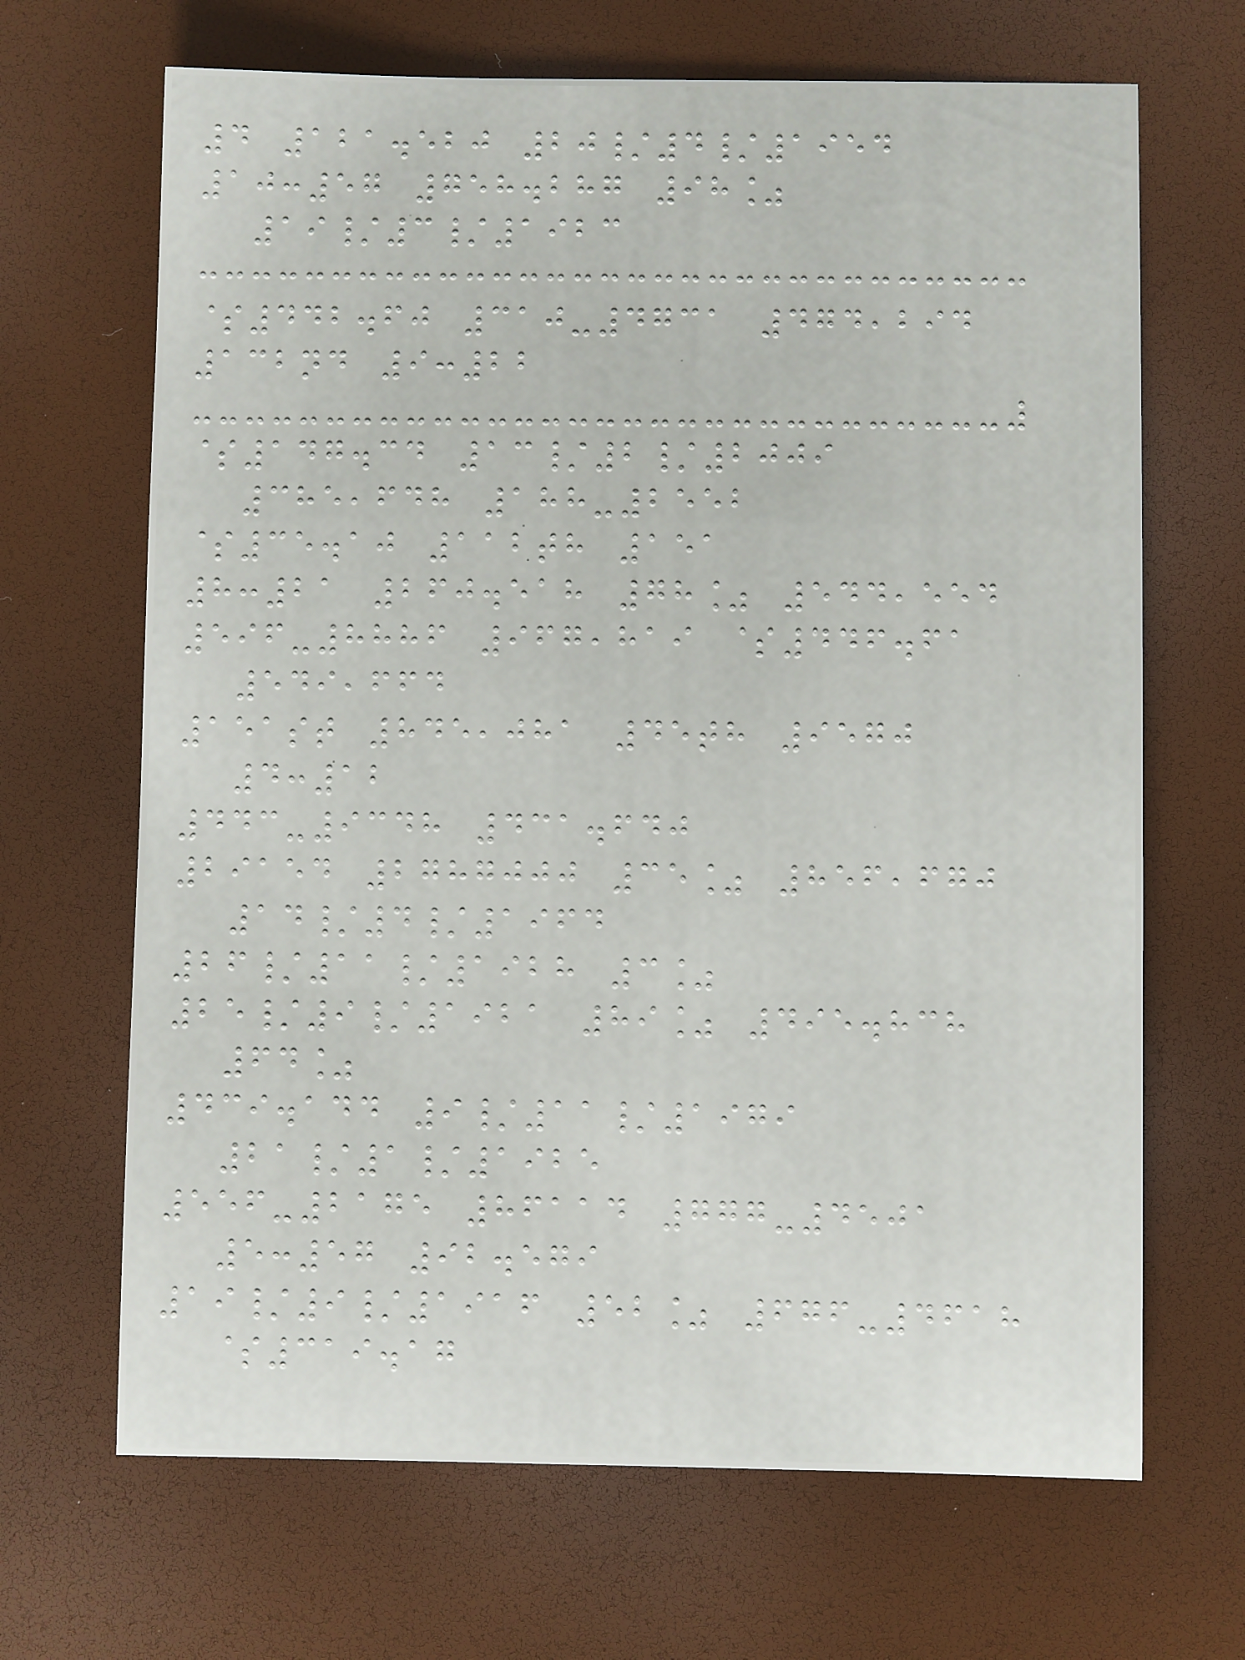4 121.520 20/4/1954
10:57 758.287 98%
19/3/1923
$442.60 310-4731 474,294
132nd 9:22
$147.34 13/2/2009
385,648 188-2552
$35.10 112th 151
8:21 260.518 78% 544,554
596-8886 967,819 $446.61
549,664
151st 845,081 45th 9570
4:12
443-9348 431.640
29154 2787000 35% 856,670
14/4/1964
26/11/1928 3%
25/9/1921 89% 495.838
64%
439.144 9/11/1979
21/1/1925
556-2175 86114 777-4501
5:57 92.579
19/9/1916 52% 676-4618
$319.17
